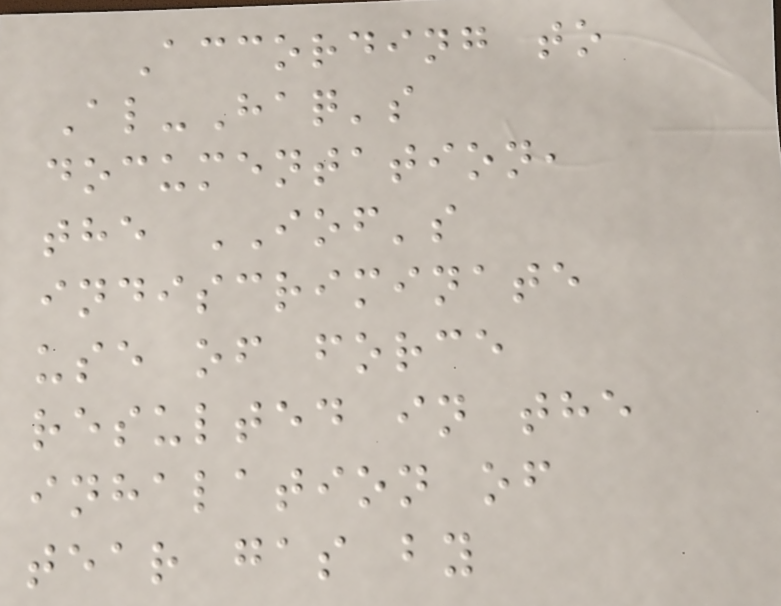According to
Al-Haq's
documentation,
the IOF's
indiscriminate
use of force
resulted in the
inhalation of
tear gas by
